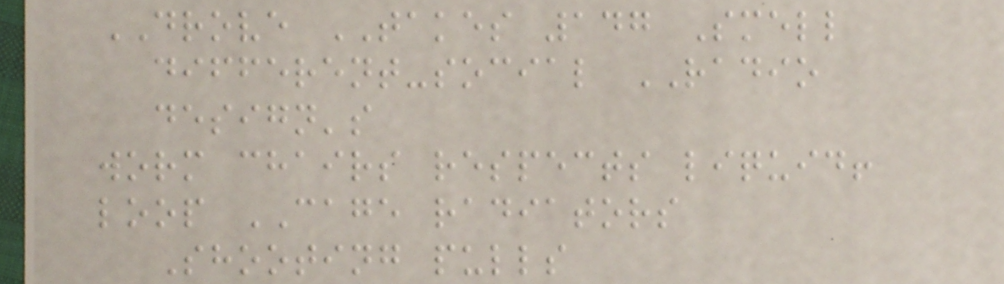DROVE TAKES 147 Smell
different-social RADIO
design's
worm chairs respects liquid!
loop CAGE radiators
Shooting pulls
